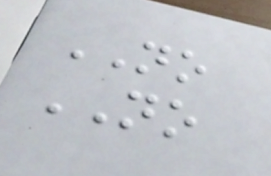NO
NO
